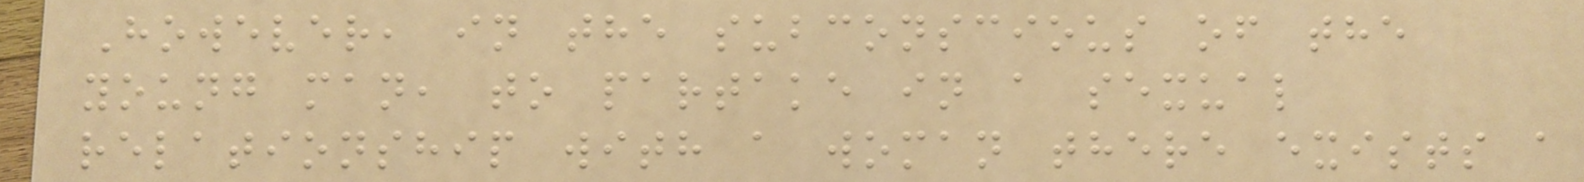However, in the subconscious of the
young man, to partake in a sexual
relationship with a woman there exists a
